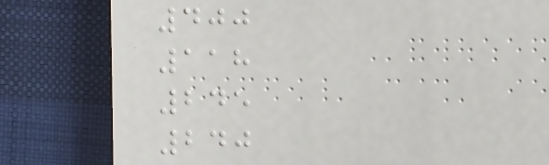400
118
245
240
